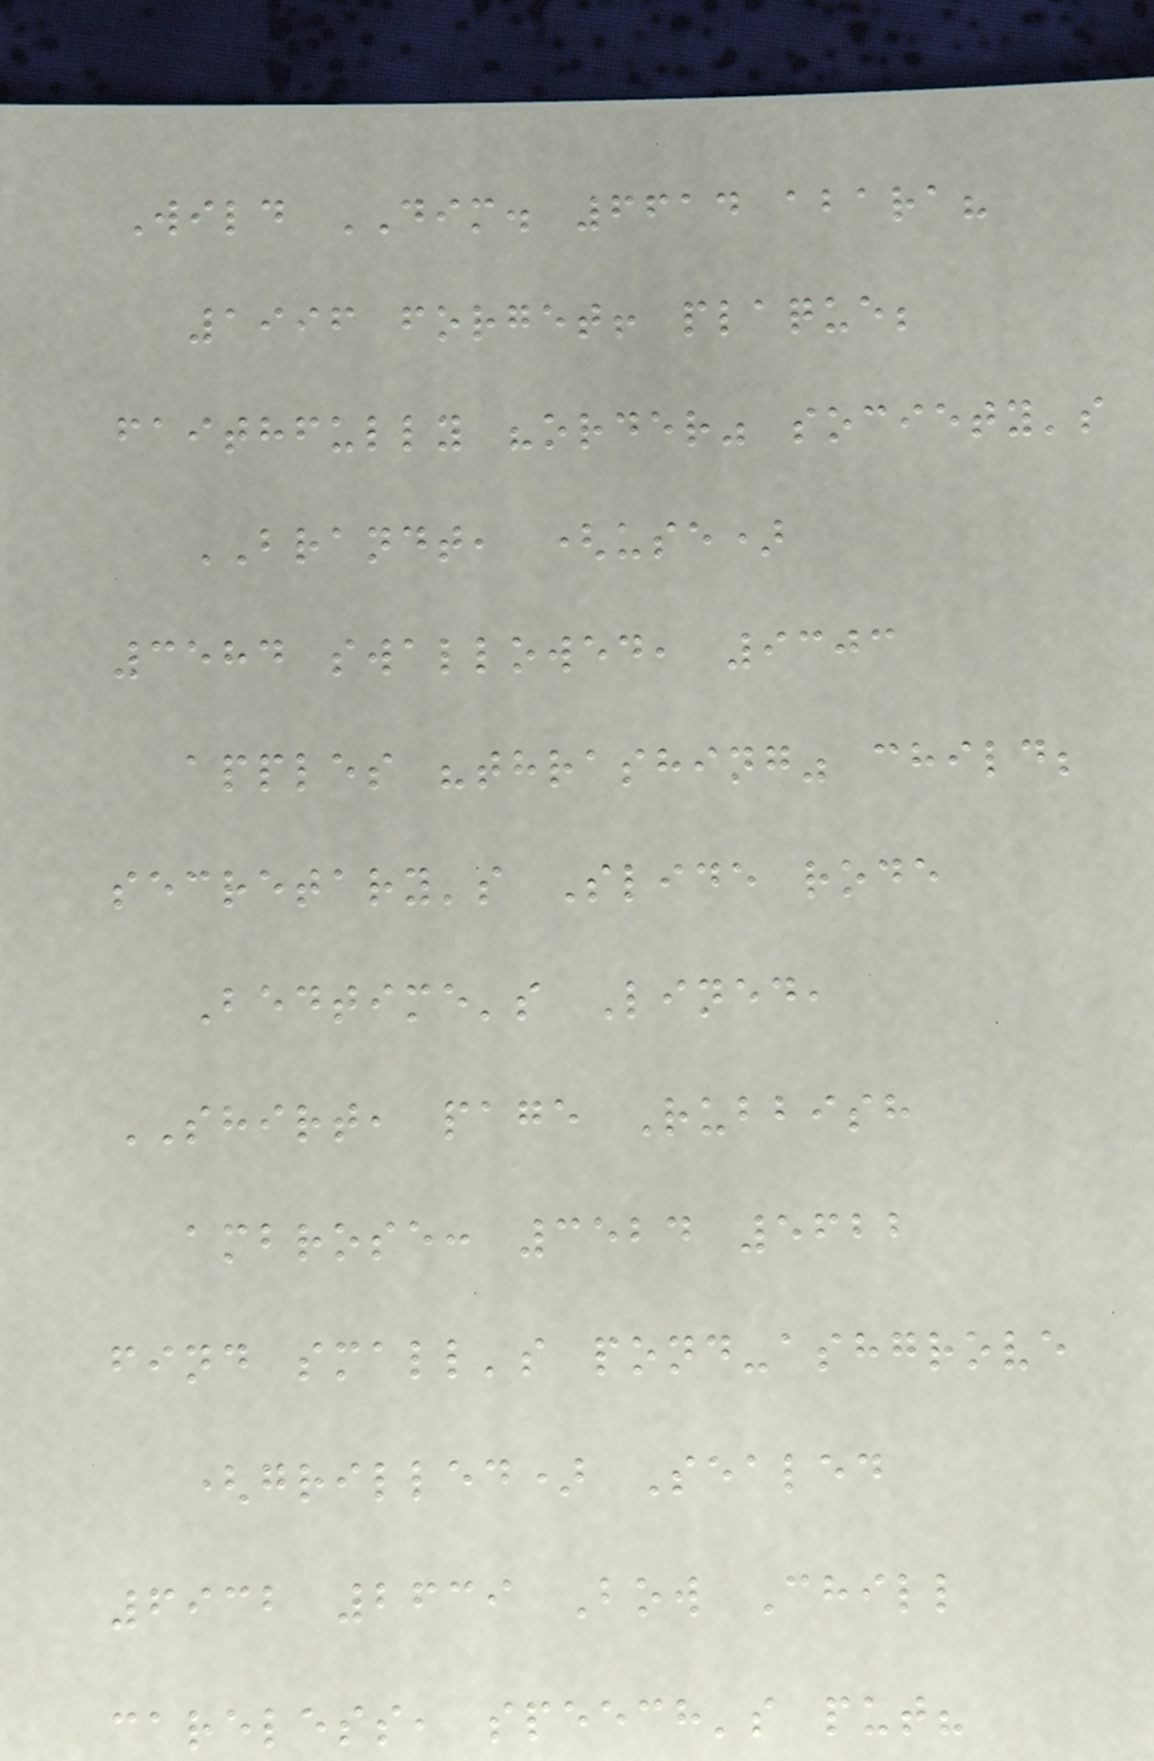Wild DIM. 6614 abara?
1996 forget! plaque;
faithfully "order" society's
BRANDT, (use)
3584 swallowed, 9303
apples "thrashing" child;
secretary's Slide rode
Bedtime's Lined,
SHIRT, page Rubbish
ambrose: 3524 5622
find small's pond-ashgrove
(grilled) Sealed
6932 2639 Bow Chill
careless, speech's put?
